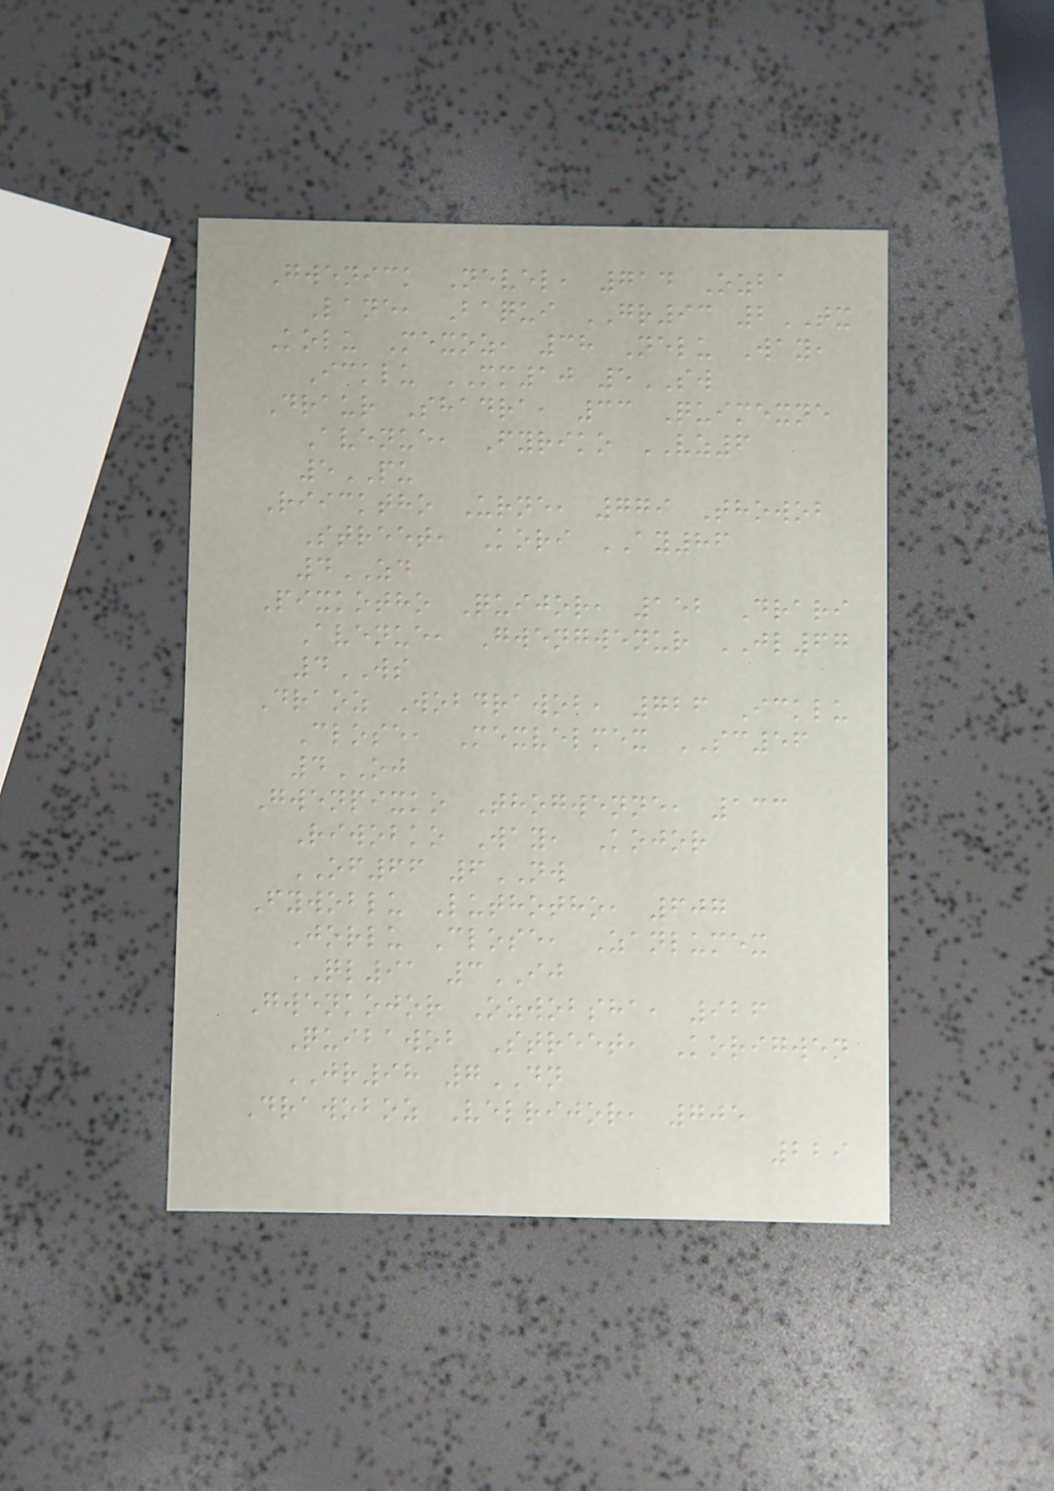Gwenick Nevel, 714 Ozba
Lane, Baqui GR93 2TX
Kolu Mexoz, 38 Nelu Way,
Icklu MM10 5SW
Draur Shadra, 33 Quimexne
Avenue, Fyriko VZ6
5PU
Riicktho Urne, 779 Thowob
Street, Kori AY86
4ZD
Pixkotho Quijor, 152 Drari
Avenue, Gwengwenur JL67
4WS
Draoz Wobdrawob, 726 Icklu
Close, Mexvelmex SC56
4OJ
Gwenpixko Thogwenne, 133
Riwobko Way, Kojor
OF66 6NW
Fywoblu Luthotho, 607
Jorlu Close, Zanlumex
QL91 3IJ
Gwenkojor Ozwobsha, 926
Quibawob Street, Korigwen
JR98 7DN
Drawoboz Velrijor, 705
229
